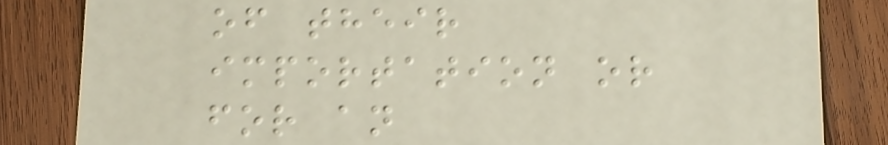of their
importation or
for an
